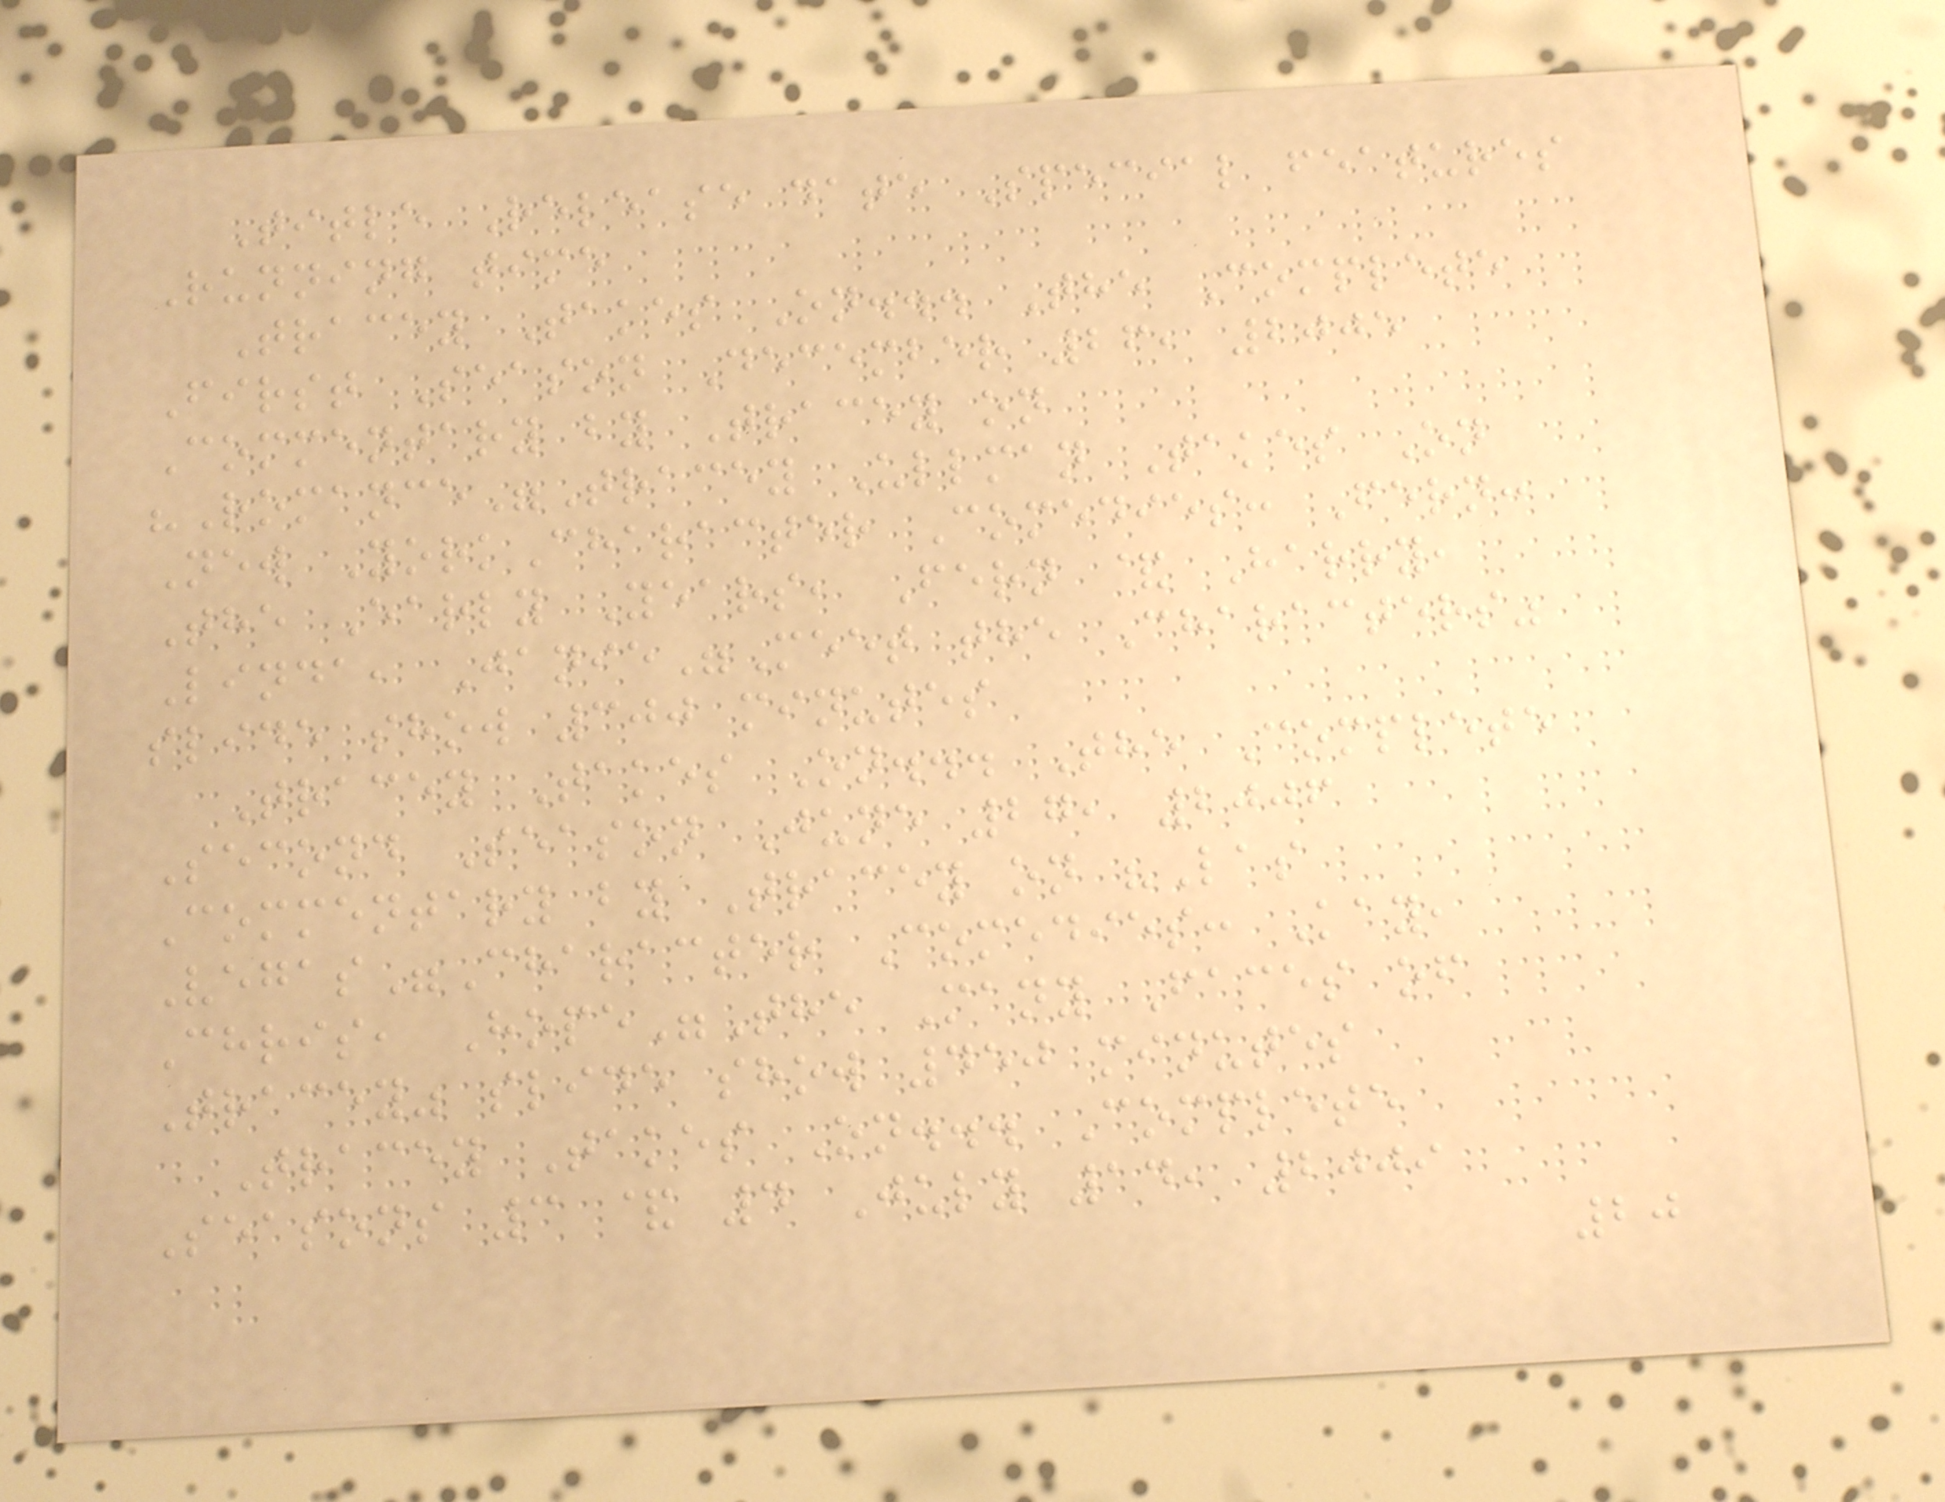Title Release date Special features
Running time
Tracey Takes On... The Complete
First Season December 26, 2005
Commentary by Tracey on
"Romance"Tracey Ullman Takes On
New YorkCharacter Comedies: Fern:
The Early Years, Fern & Harry,
Linda, Janie"Meet the Characters"
slide show 300 minutes
Tracey Takes On... The Complete
Second Season June 27, 2006
Commentary by Tracey on "Las
Vegas"Character Comedies: Kay,
Chris, Hope"The Many Faces of
Tracey" slide show 450 minutes
Tracey Takes On... Complete
Seasons 3 & 4 July 14, 2009
20
